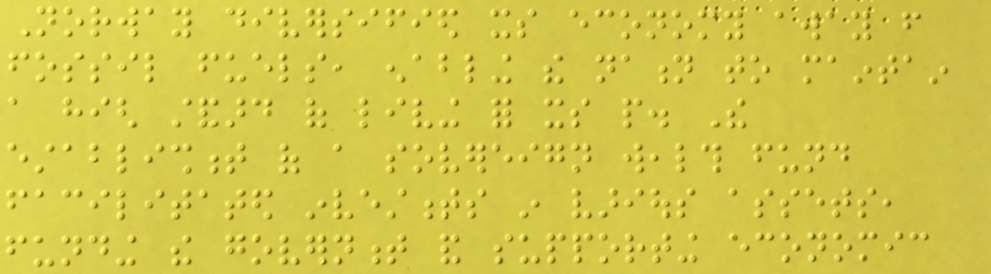Norway diversified its economy away from
fossil fuels, enabling the nation to maintain
a high standard of living for its people. The
establishment of a sovereign wealth fund
facilitated investments in various assets,
funding the government and supporting economic
